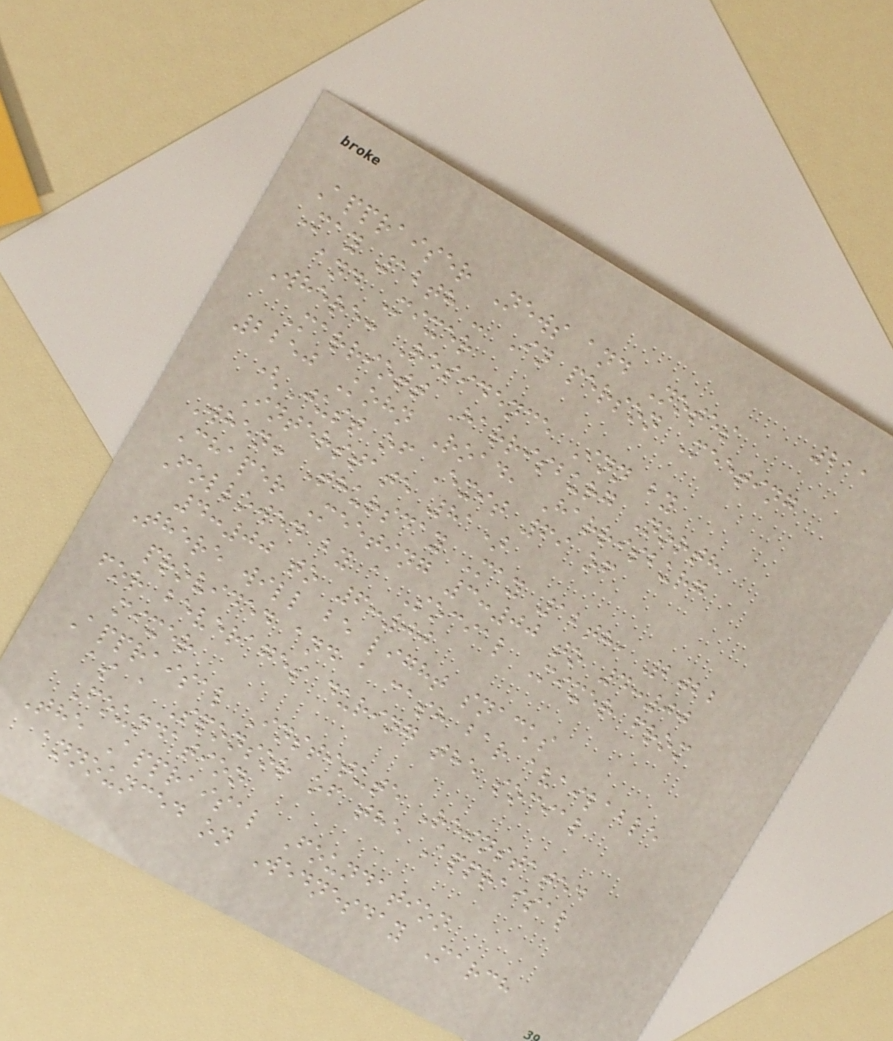211
Appraiser News and Notes
May 12th - In person Meeting
and Mixer
Where: Residence Inn by
Marriott Harrisburg North
2250 Kohn Road, Harrisburg
(Just of Exit 69 of
Interstate 81)
When: Thursday May 12th, 2022
Chaper Meeting 3:00 to 4:00
Followed by a Social Mixer from
4:00 to 6:00
There will be light snacks
provided and a cash bar available
for beverages during the social
mixer
Appraisal Institute Reinstated
as a Sponsor of the Appraisal
Foundation
The Appraisal Foundation
announced on Wednesday March
